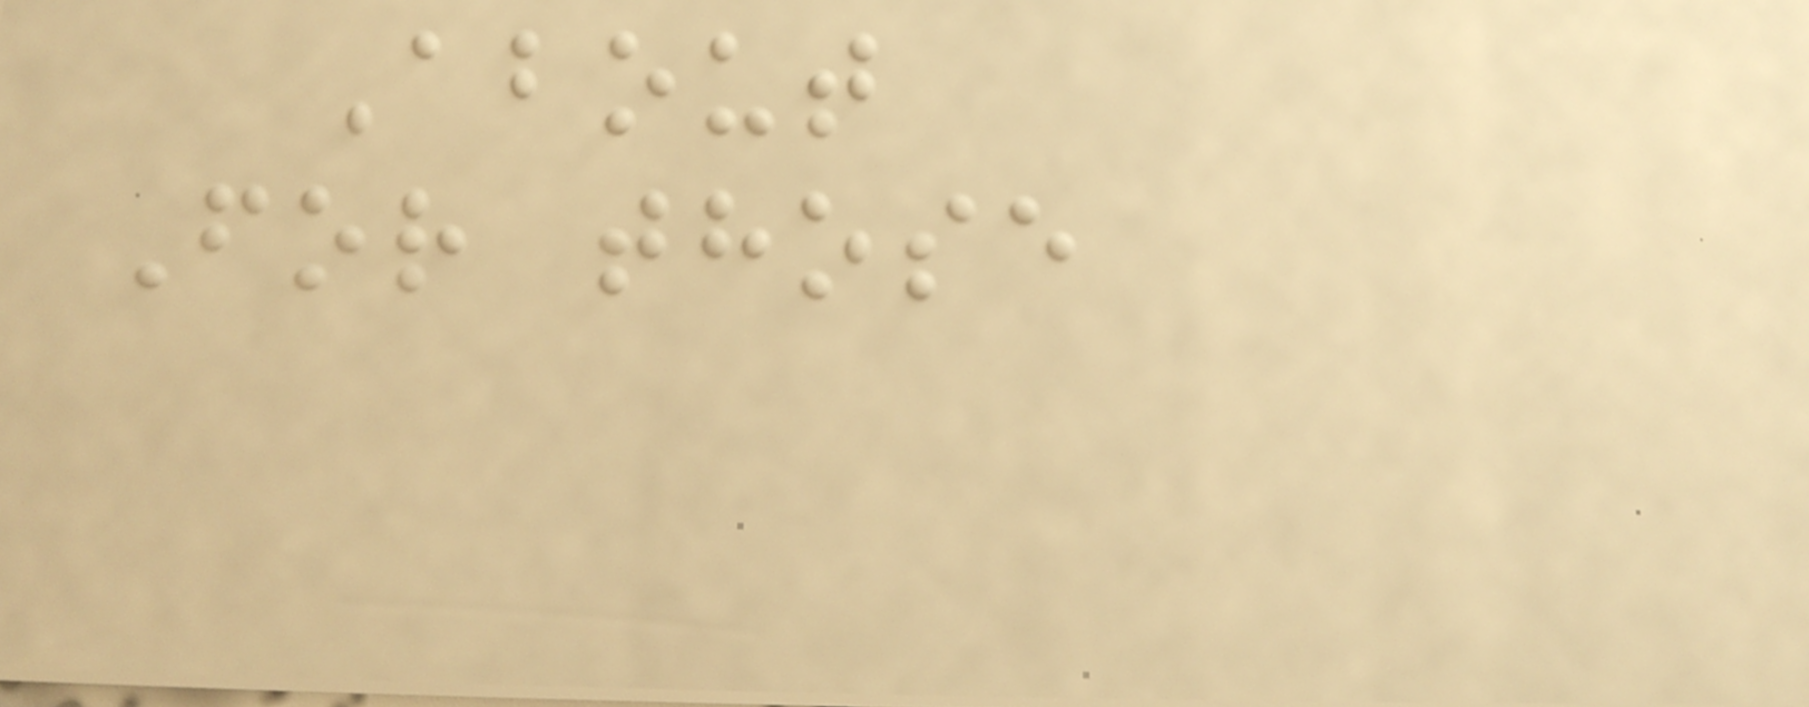About
For those
